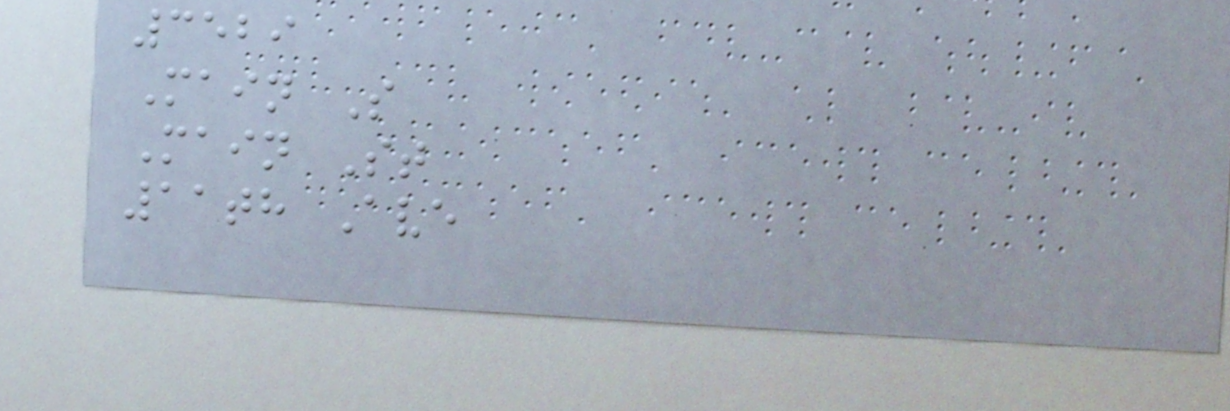3529
Main S
Main St
11th Ave
